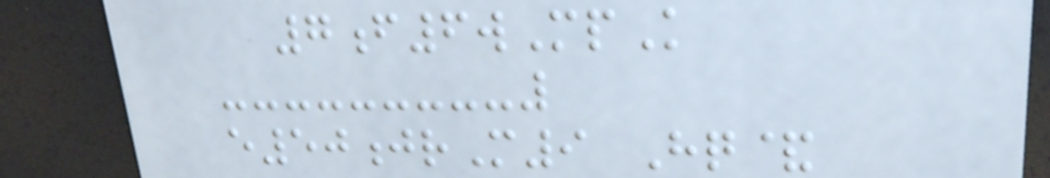7f6wMpK
e50jrM9 Hq&
